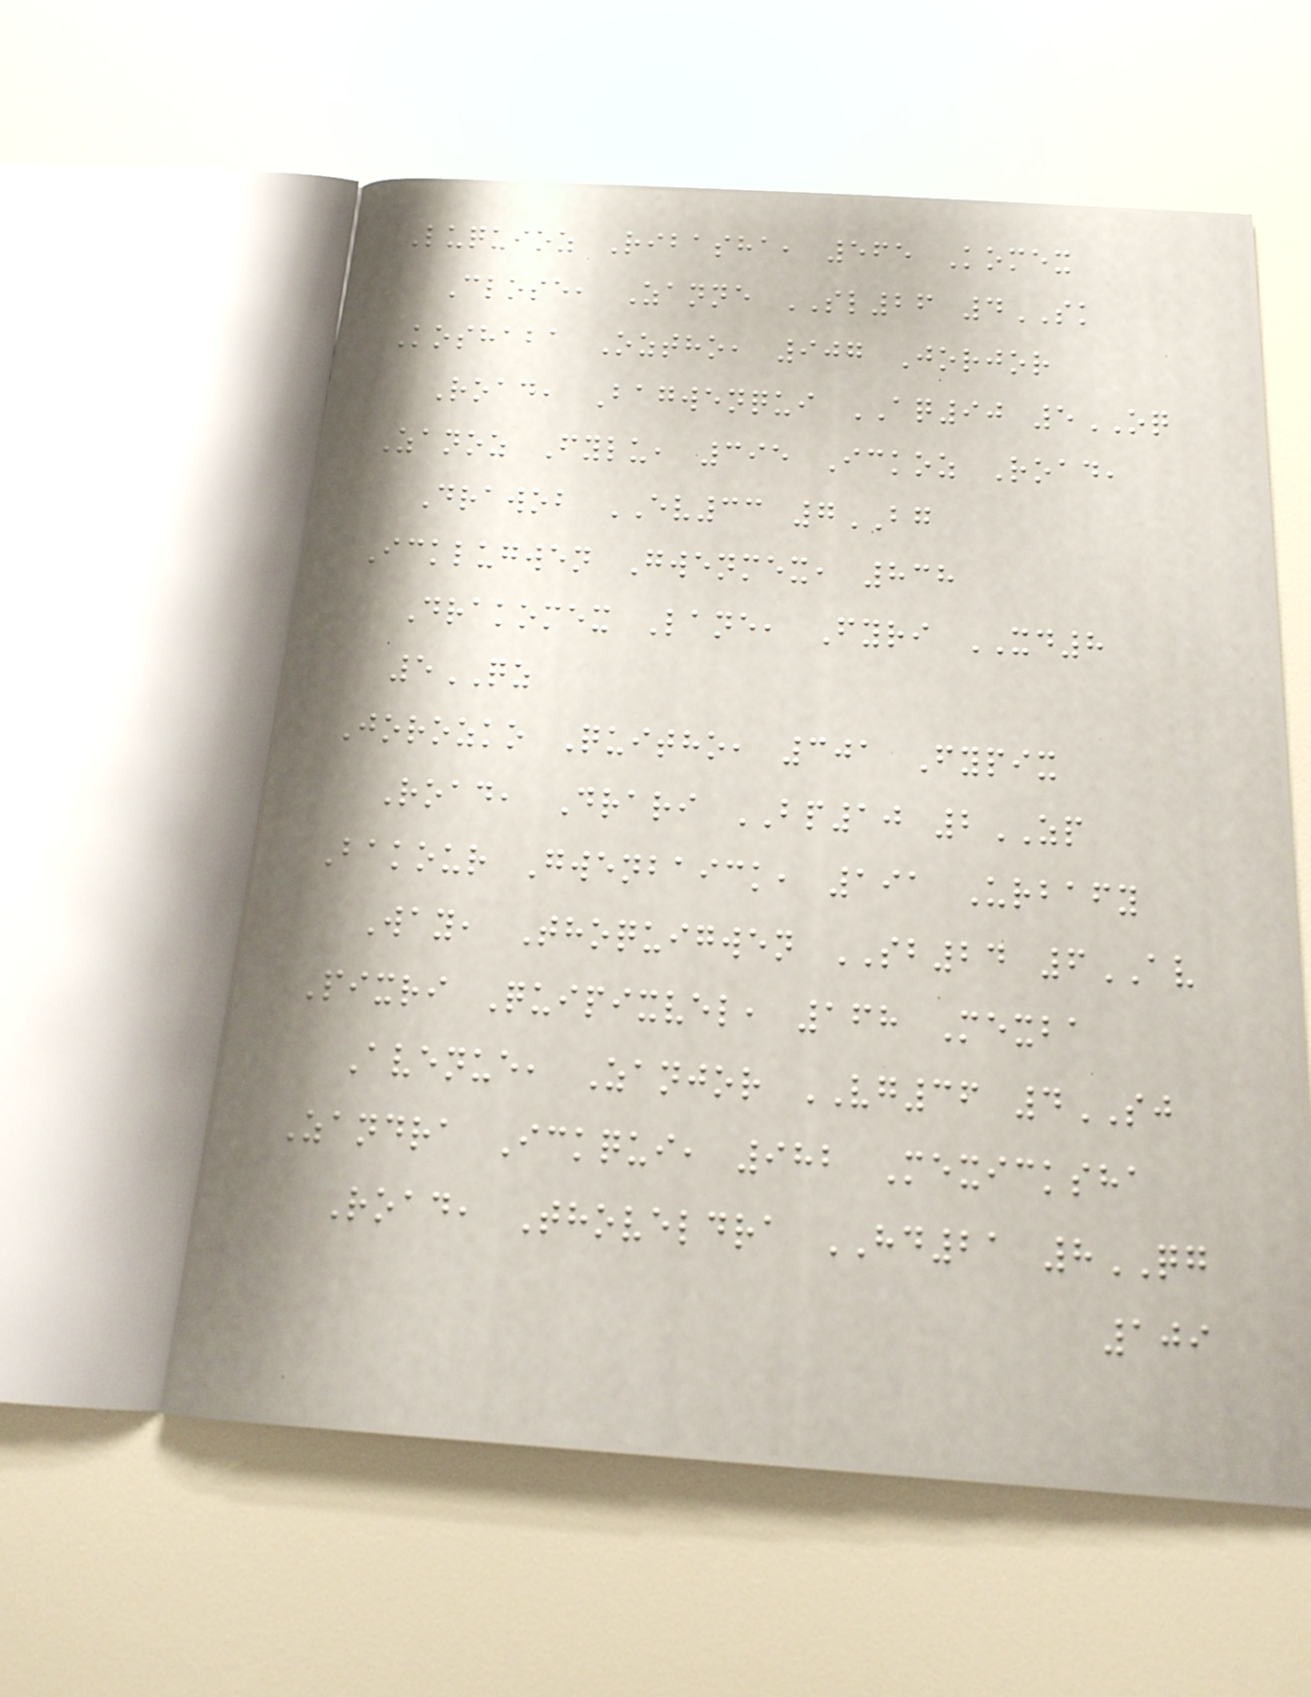Luquioz Ribasha, 565 Komex
Close, Zanne SL26 4SK
Koshaba Oztho, 907 Jorjor
Road, Bagwenqui AQ90 5OQ
Zanoz Fylu, 395 Ickoz Road,
Drawob EV33 7BG
Icklugwen Gwenmex, 838
Drakomex Lane, Fyri XD8
5QZ
Jorozko Quitho, 301 Fypix
Road, Drari BP10 2ZP
Bakour Gwenbaick, 191 Urbafy
Way, Thoquigwen SB24 6AV
Pixri Quipixvel, 168 Mexba
Avenue, Zanjor VG36 4SJ
Zandra Ickqui, 982 Mexicksha
Road, Thoveldra HD21 8QG
109
